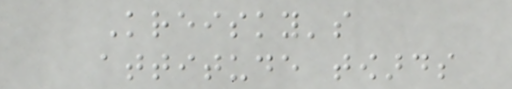Kreisky's
attitude towards
